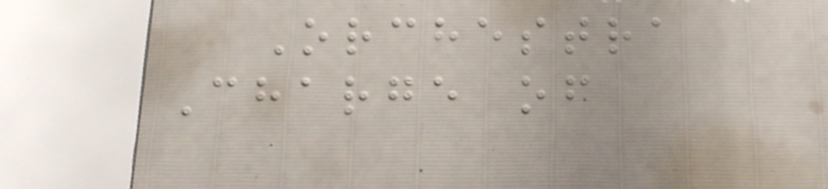Orchestra
Charge of
